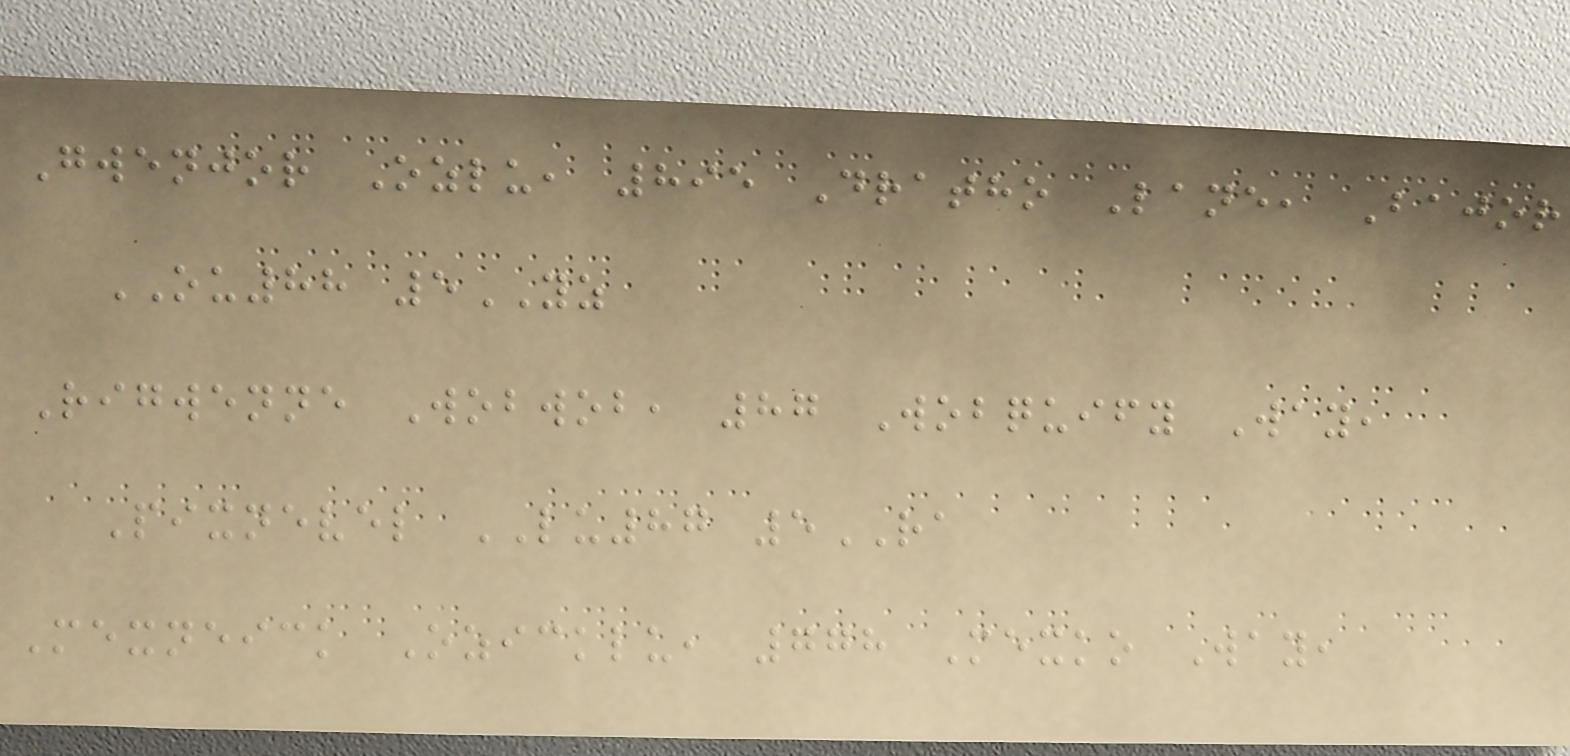Gwenjor Ozlu, 895 Dratho Lane, Bajor
OU88 5YZ
Rigwenne Wobwob, 87 Wobquify Way,
Pixnevel LU87 5RA
Mexneick Ozicklu, 778 Mexko Way,
